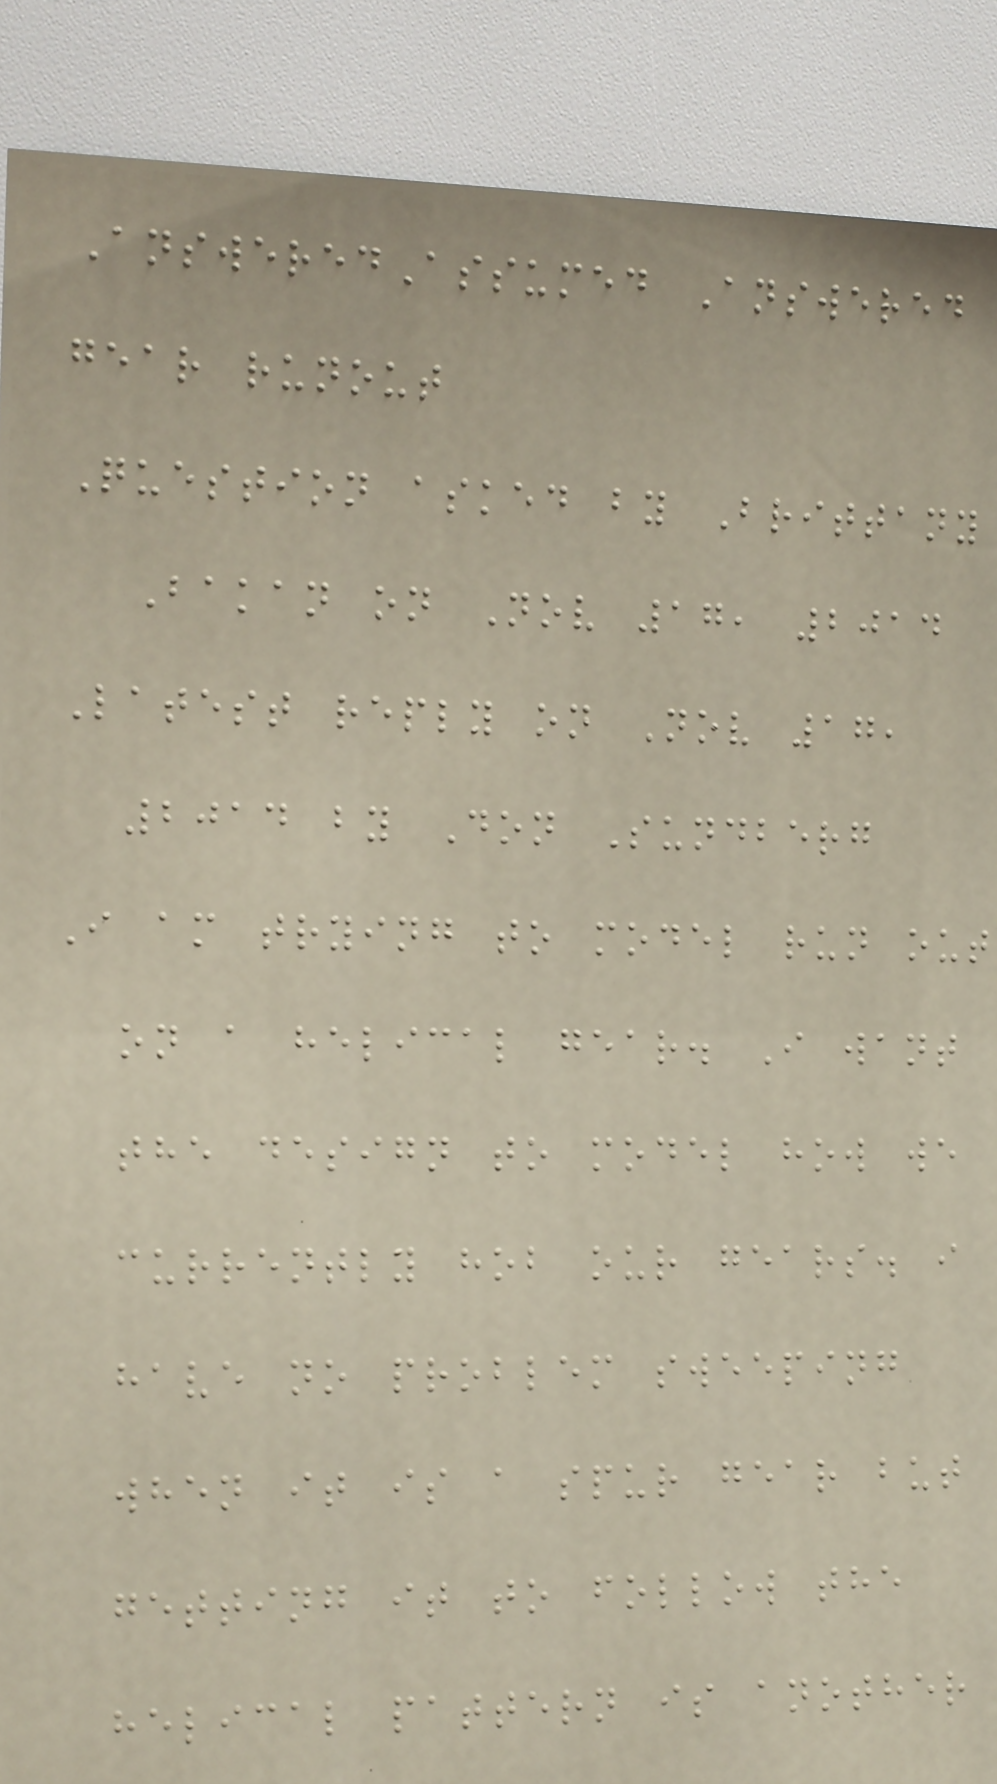AnsweredAssumed Answered
gear runout
Question asked by Brittany
Bakan on Nov 17, 2014
Latest reply on Nov 17,
2014 by Don Sundberg
I am trying to model run out
on a helical gear. I want
the design to model how we
currently hob our gears. i
have no problem sweeping
when it is a spur gear but
getting it to follow the
helical pattern is another
